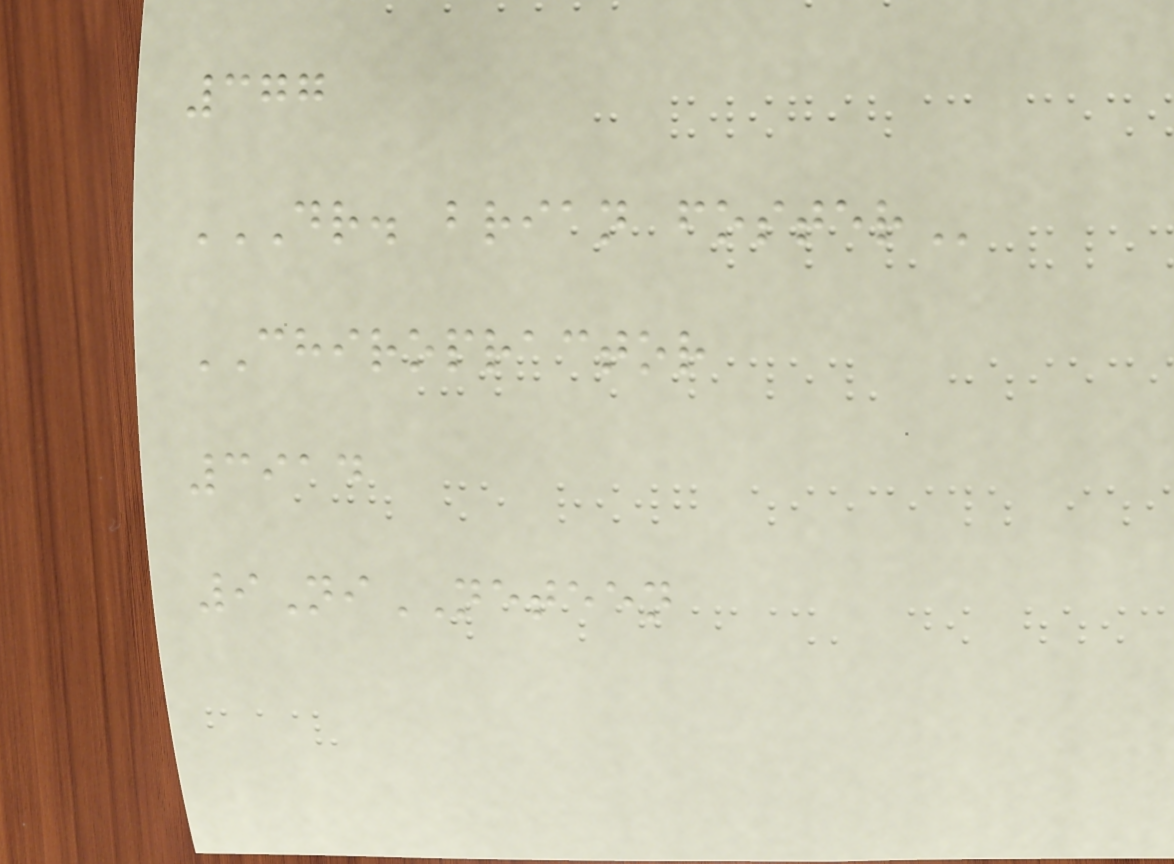377
DR. BRIAN FOSTER
CHIROPRACTOR
3914
9NiNETEEN
